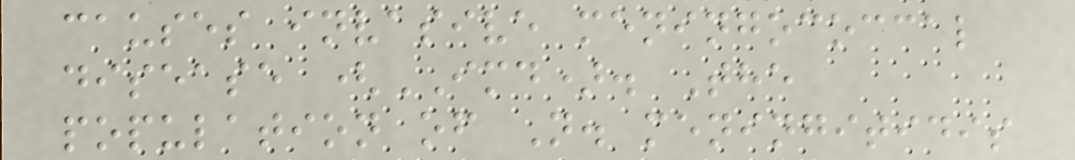causes invasive meningococcal
disease (IMD). The
population of N. meningitidis
